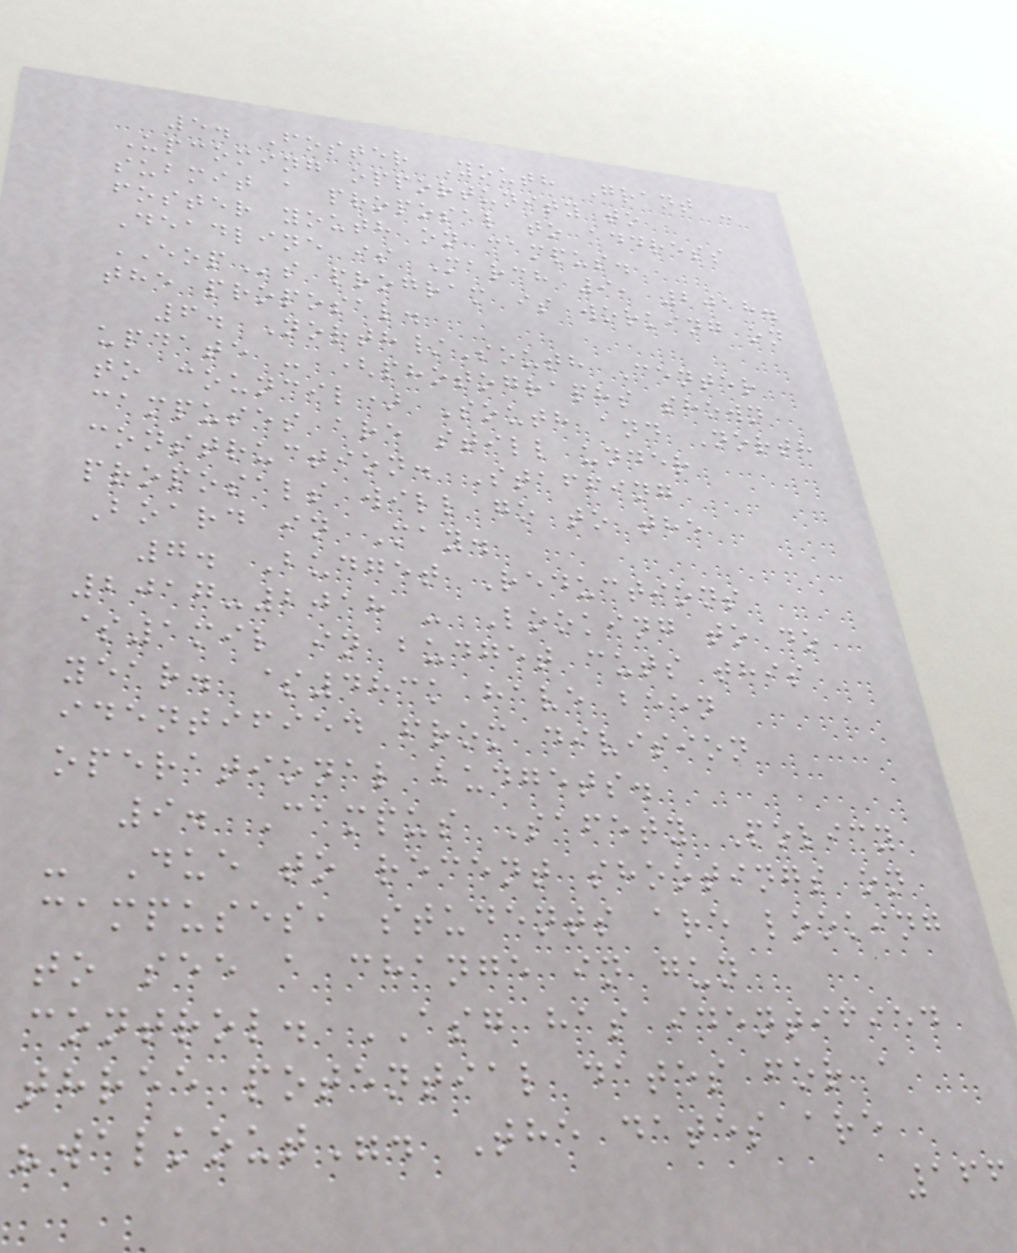5. Foster Youth Grant -
Upcoming opportunity to
submit a proposal to address
foster youth on campus.
Deadline is March 9, 2018.
EOPs program is working on
the proposal.
6. North/South Center
update - (photographs shown
to council) South and North
campuses are still under
construction. Staffing
proposals will go to the
Board in May.
7. Budget Reductions
2017-2018 - Looking to do
$1mil in budget cuts this
year. $483k have been
identified from division
operational budgets.
9. Campus Safety Policy
- Due to recent shootings on
campuses, students are looking
to see a change in gun
control. ASG has identified
three potential dates for a
"walkout". The dates are
166
